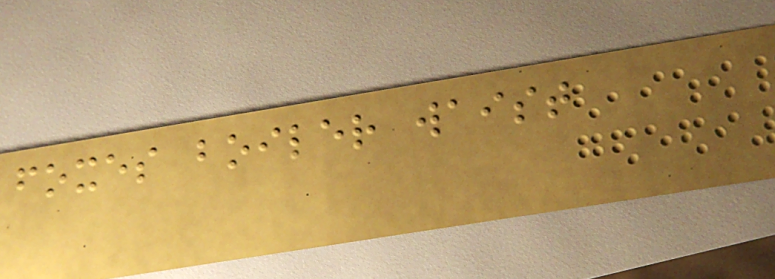foxes boiler waist
